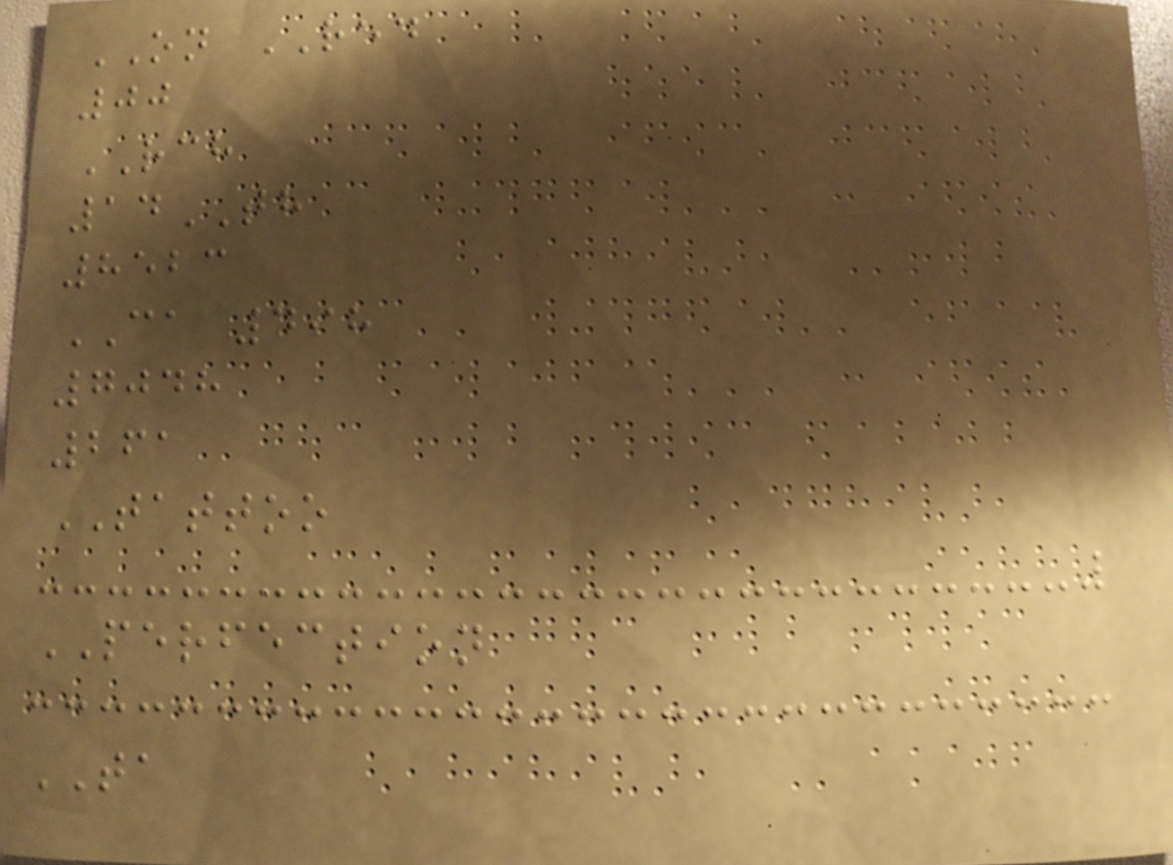ON RED
00
RCH
14TH
8523
CA 498
7048
261
TATTOO
PERFECTION
TA
